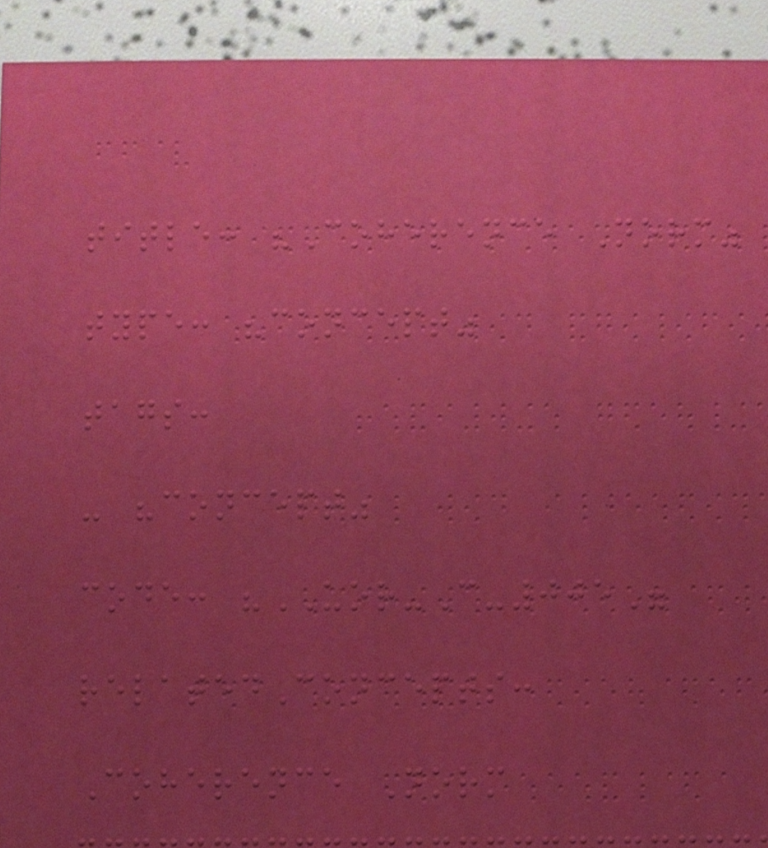title: "Coherence Norm"
type: "concept"
tags:
- "concept"
code: "UOR-C-005"
relatedConcepts:
Coherence Norm
